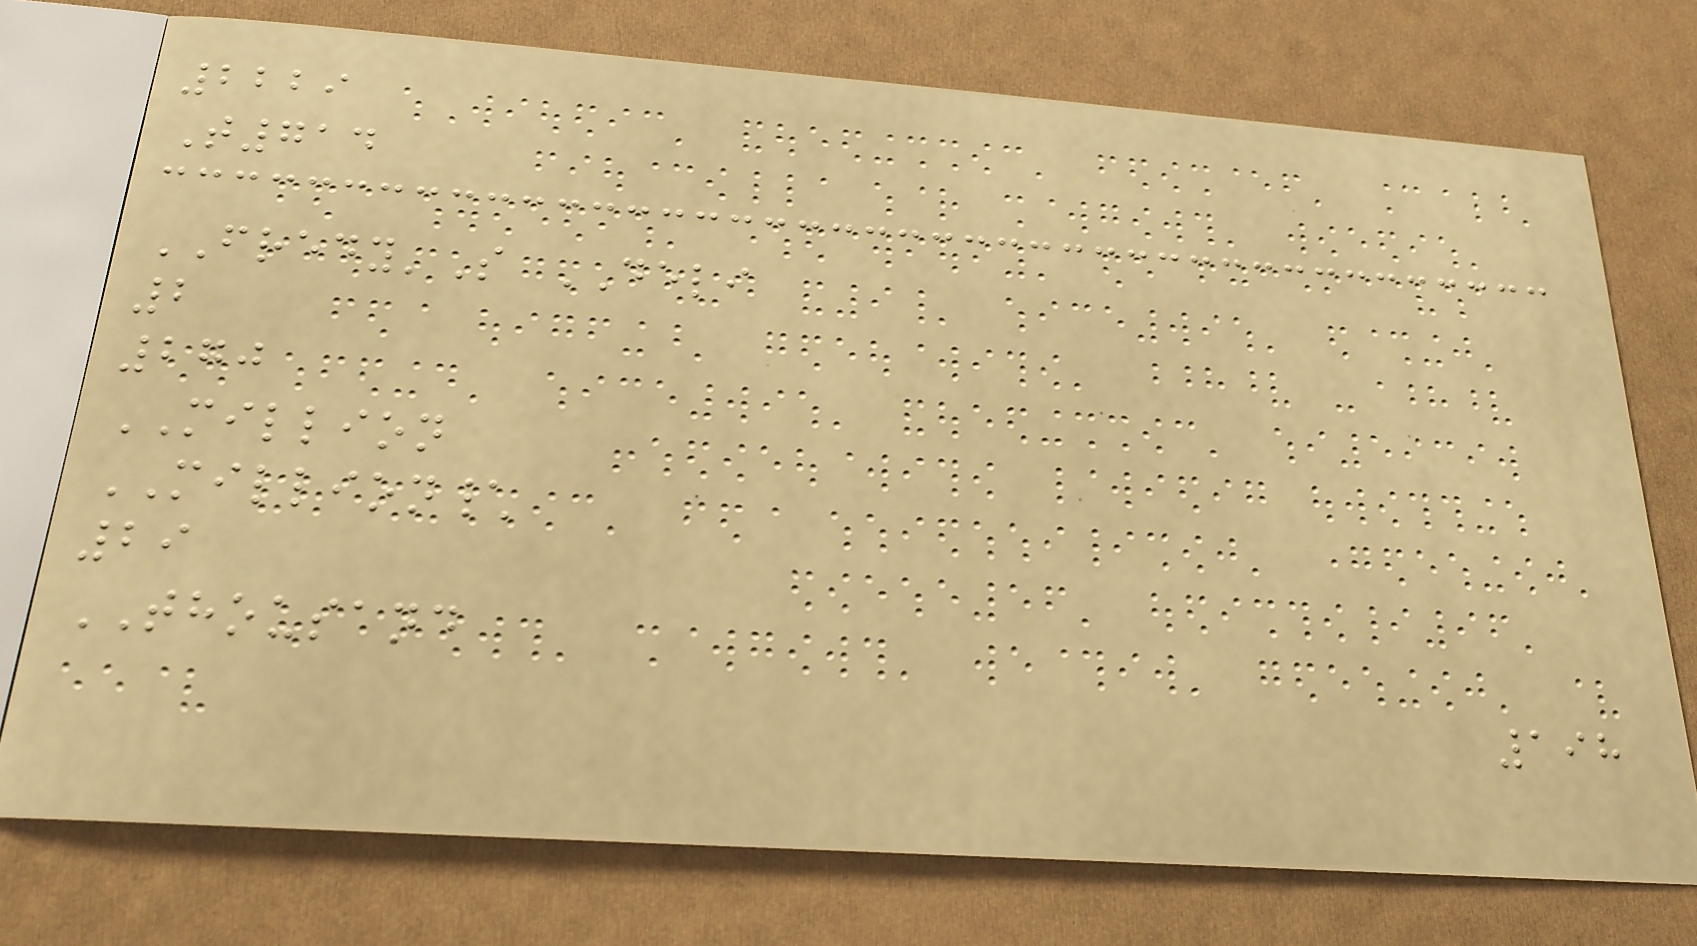2229
T714
FREDY'S DELI
2
270
MILLION
MILLION\
29
THOUSAND
198
